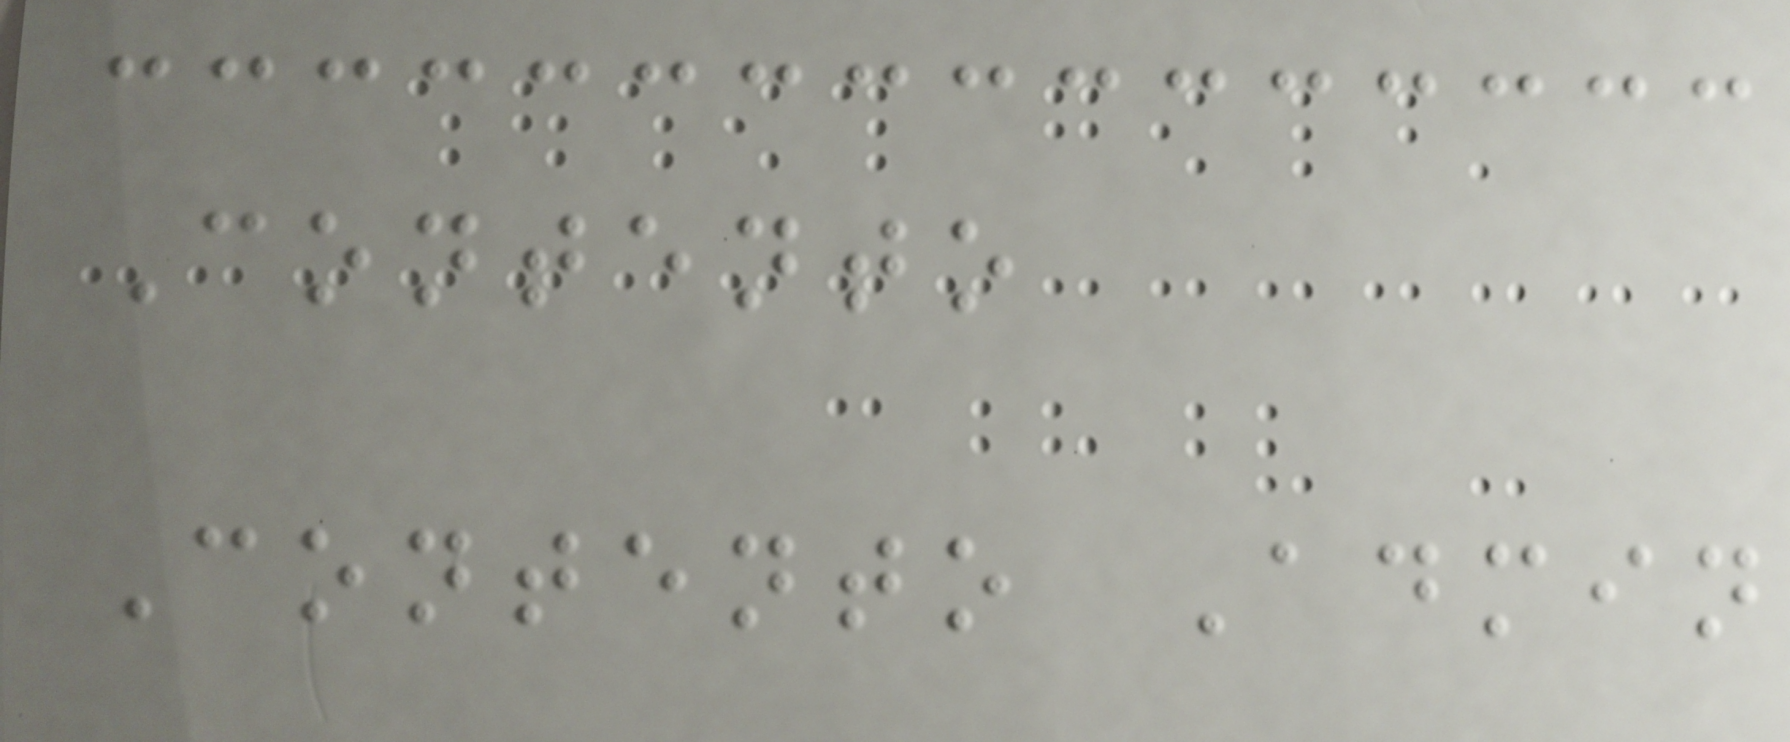Contento
Contento Admin
